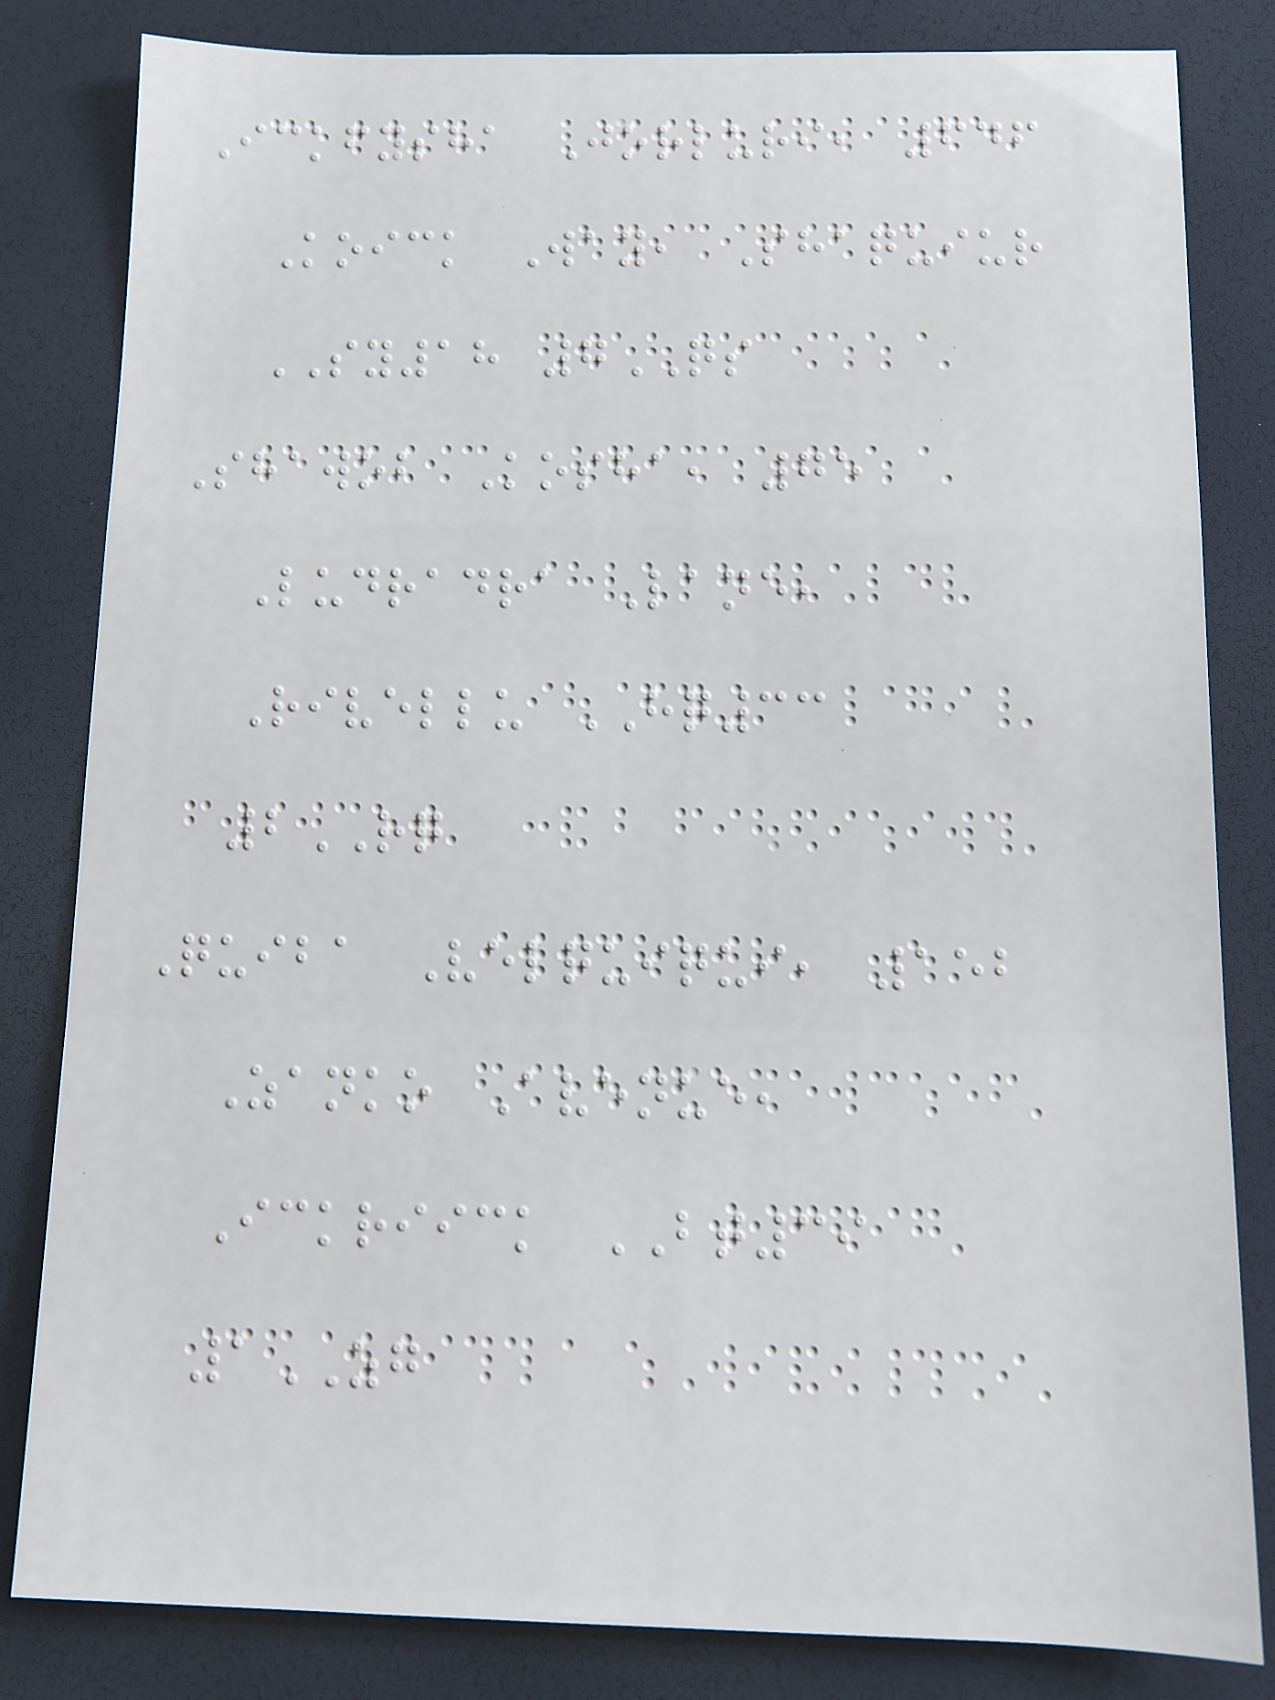Ickfysha Jorluri, 646
Koick Way, Shaquiur
SY18 7QS
Shawob Kosha, 75
Ludradra Lane,
Rivellu HQ33
2RQ
Quiba Velquiqui, 152
Zanko Avenue,
Ickriick BT39
1ZG
